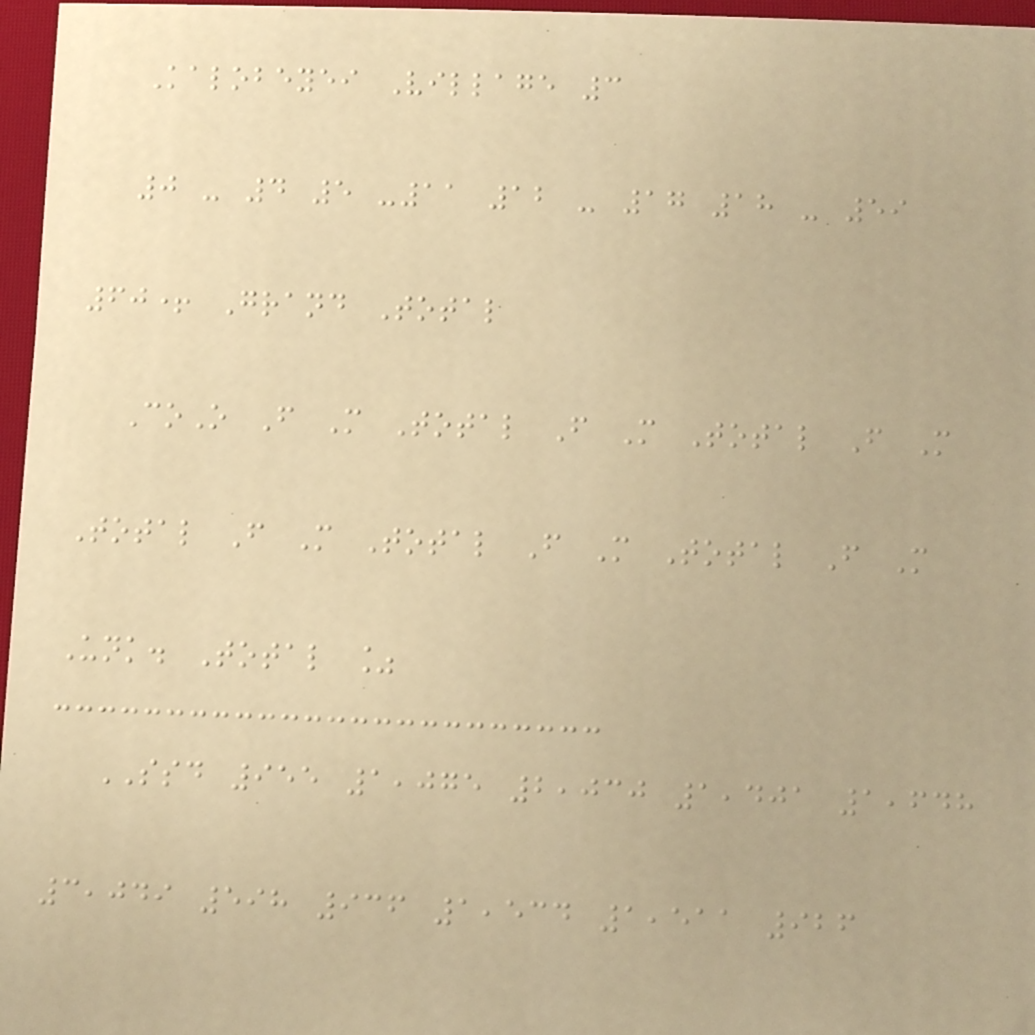Kalobeyei Village 3
0 - 4 5 -11 12 - 17 18 - 59
60+ Grand Total
CoO F M Total F M Total F M
Total F M Total F M Total F M
Unk. Total %
SSD 955 1,075 2,030 1,401 1,648
3,049 598 936 1,534 1,511 926
